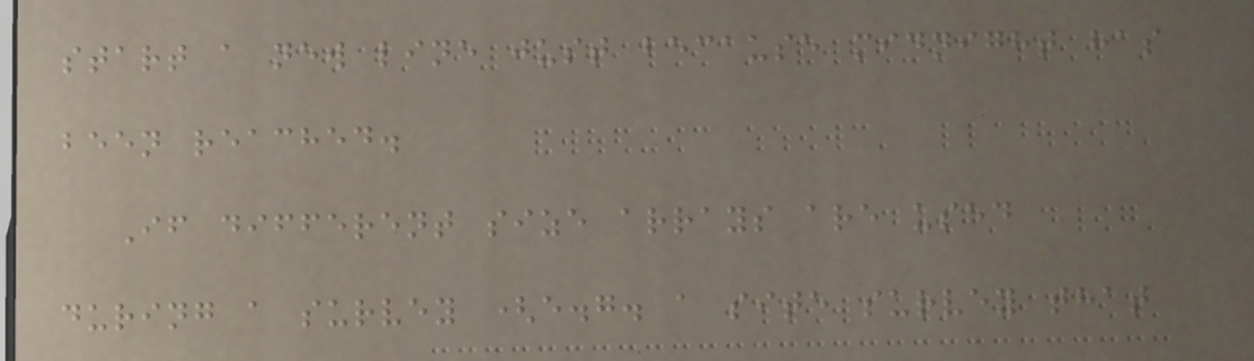start a new line just because midnight has
been reached.
If different size arrays are used
during a survey (e.g. a site survey that
